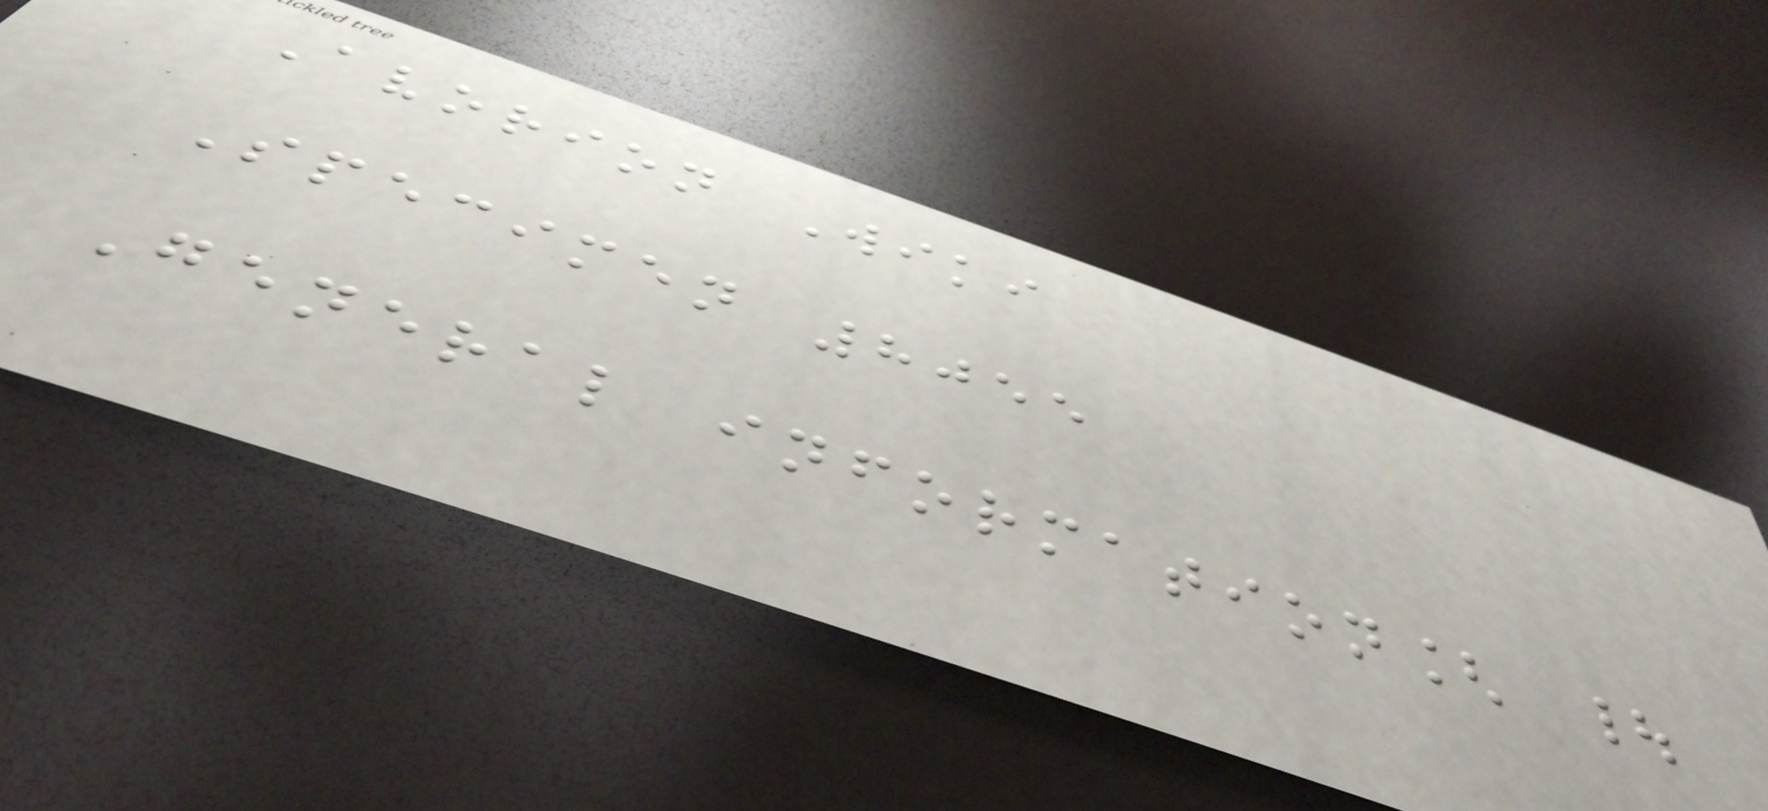Avorion Wiki
Specimen 8055
General information[ |
